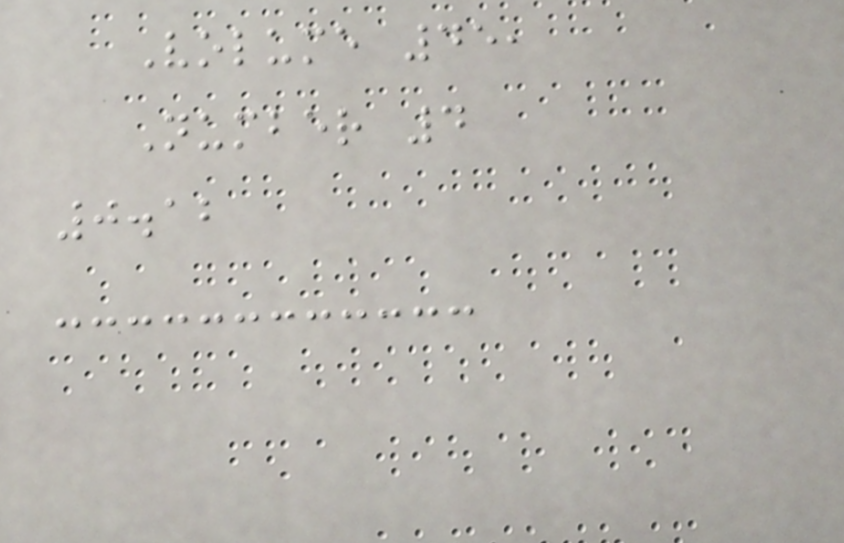Volume 45,
Number 4
0.12
